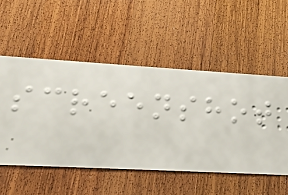screenshot
